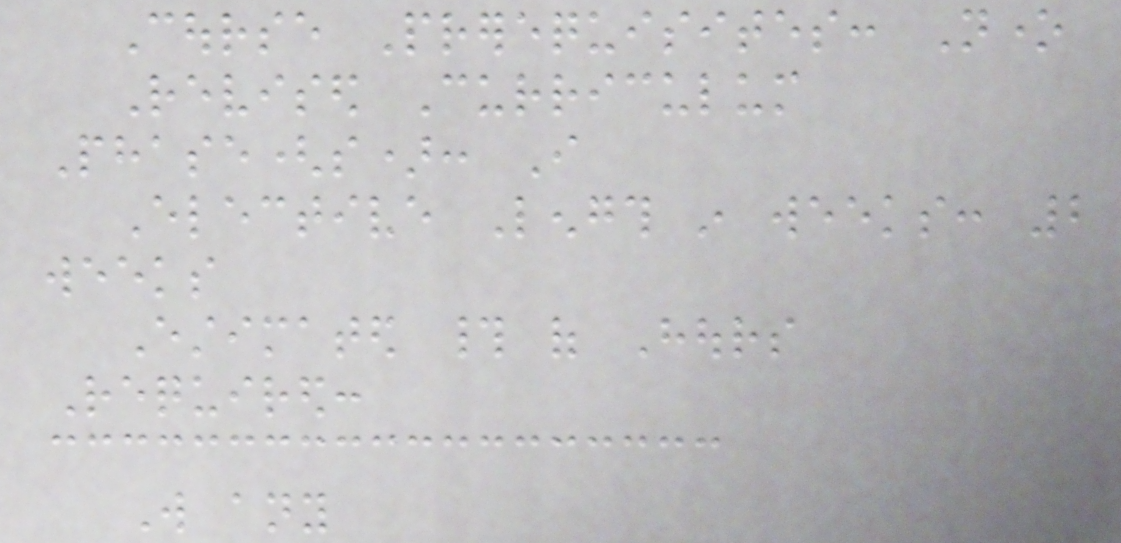Course Prerequisites: None
Revised Curriculum
Phase(s): I
Elective Length in weeks: 2
weeks
Estimated # of Hours
Required:
Will any
